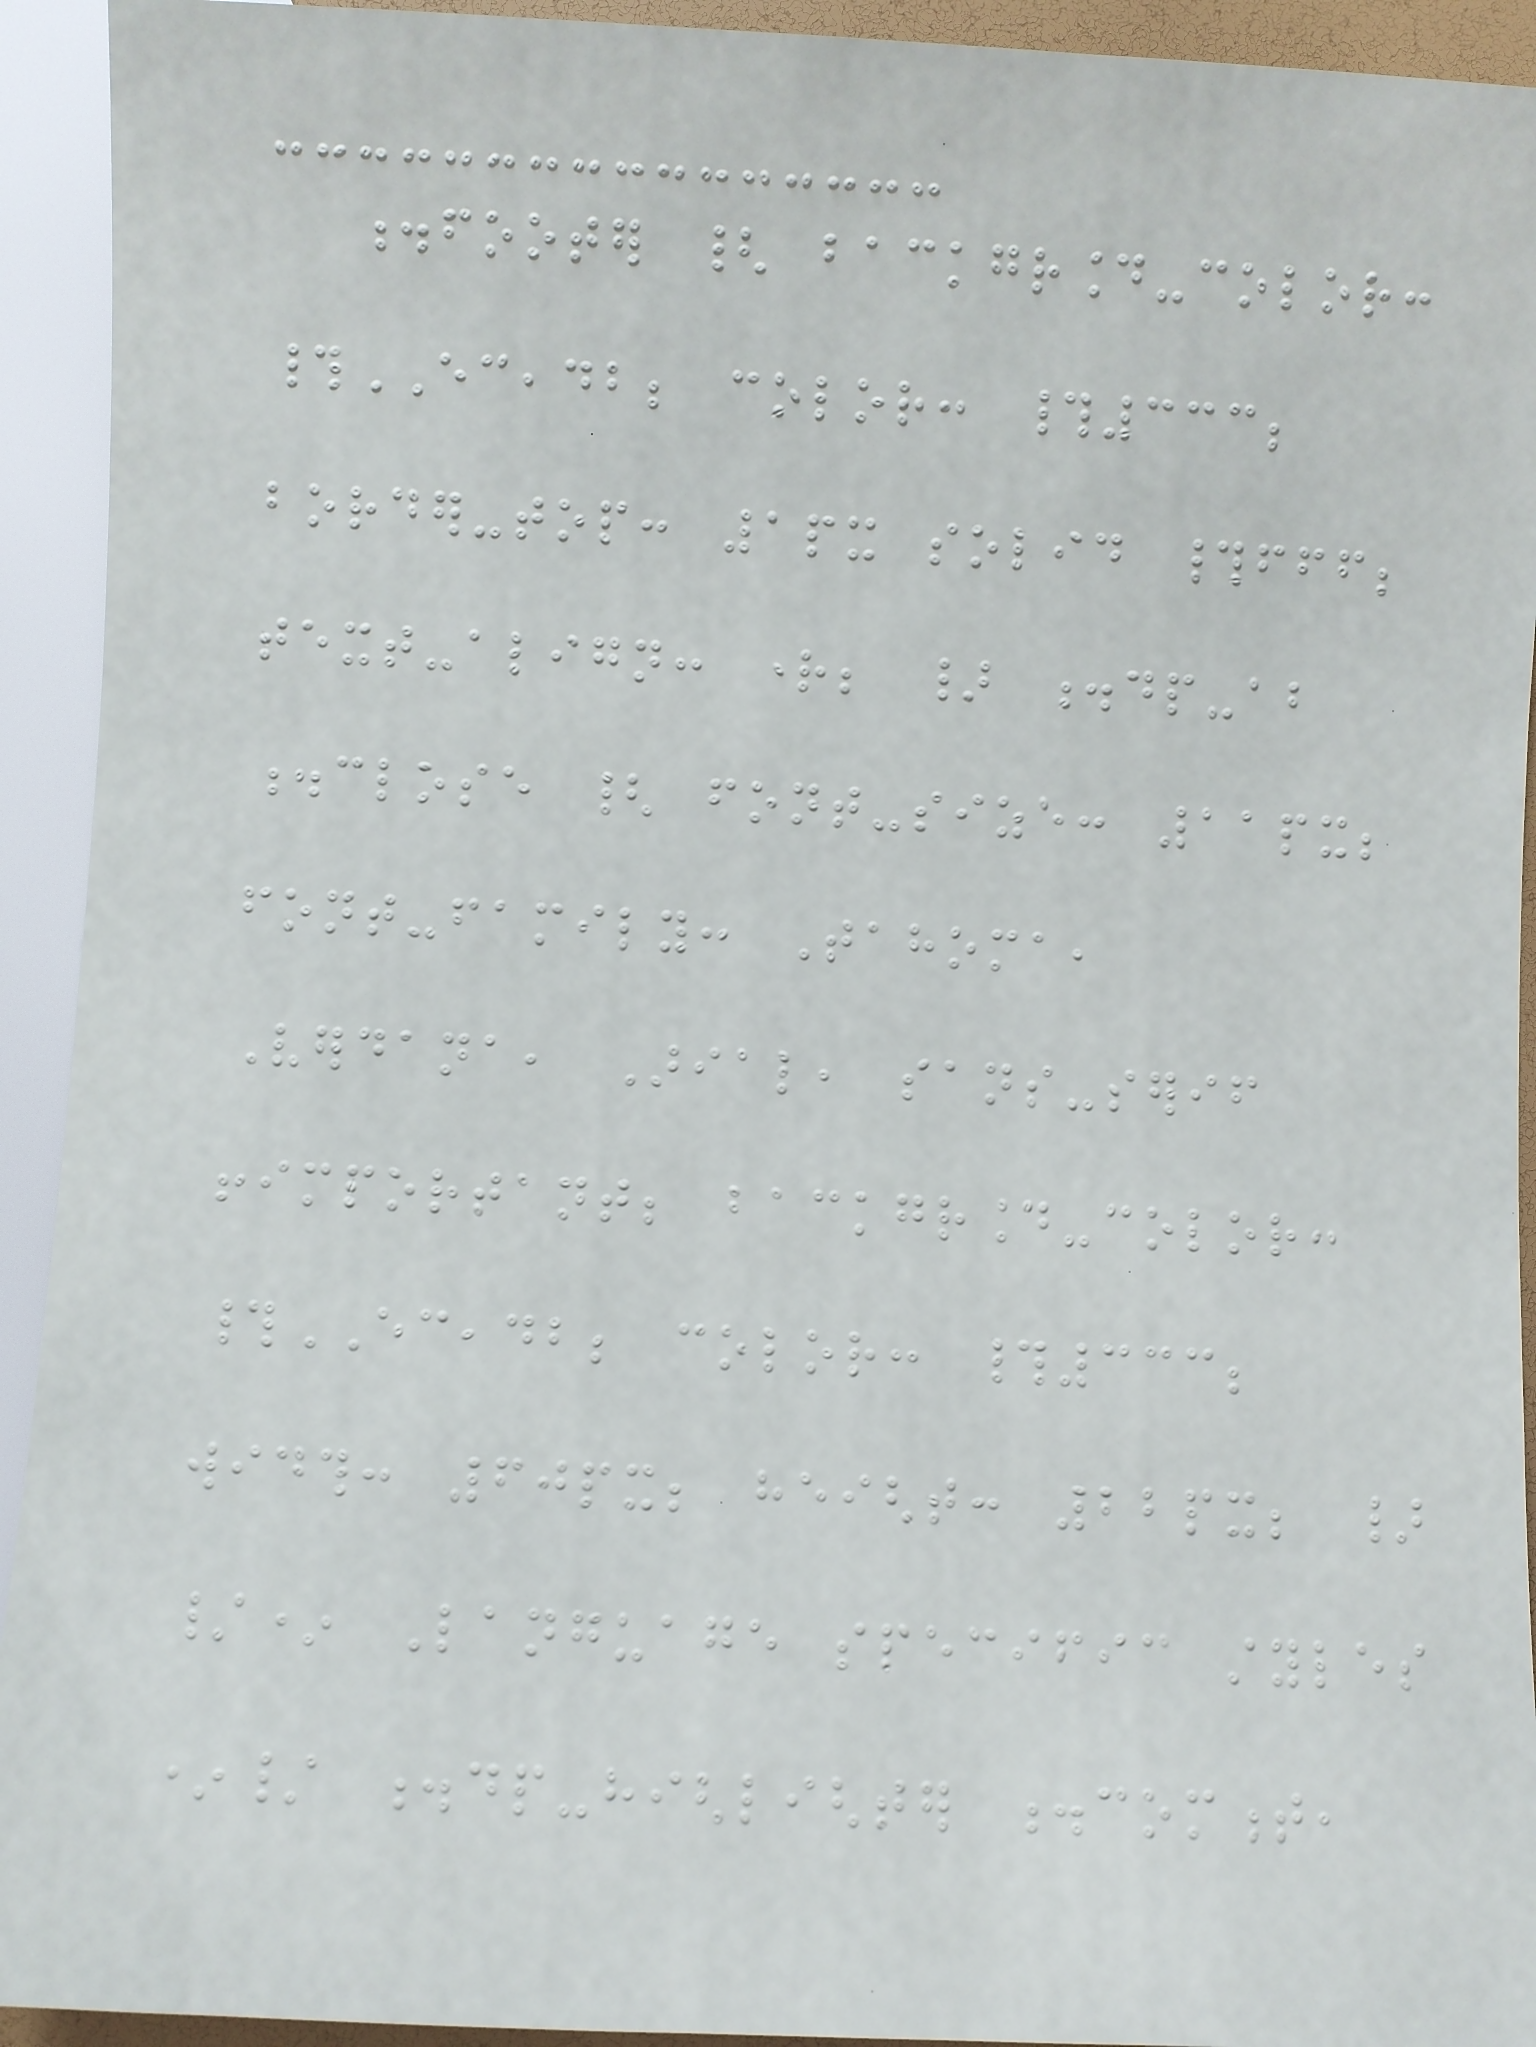.footer { background-color:
#ECEADB; color: #333;
border-top: 1px solid #fff;
text-align: right; } .dp-about
.close { font-size: 11px;
font-family: Tahoma,
Verdana, Arial, sans-serif
!important; background-color:
#ECEADB; color: #333;
width: 60px; height: 22px; }
/* Language specific styles
*/ .dp-highlighter .comment,
